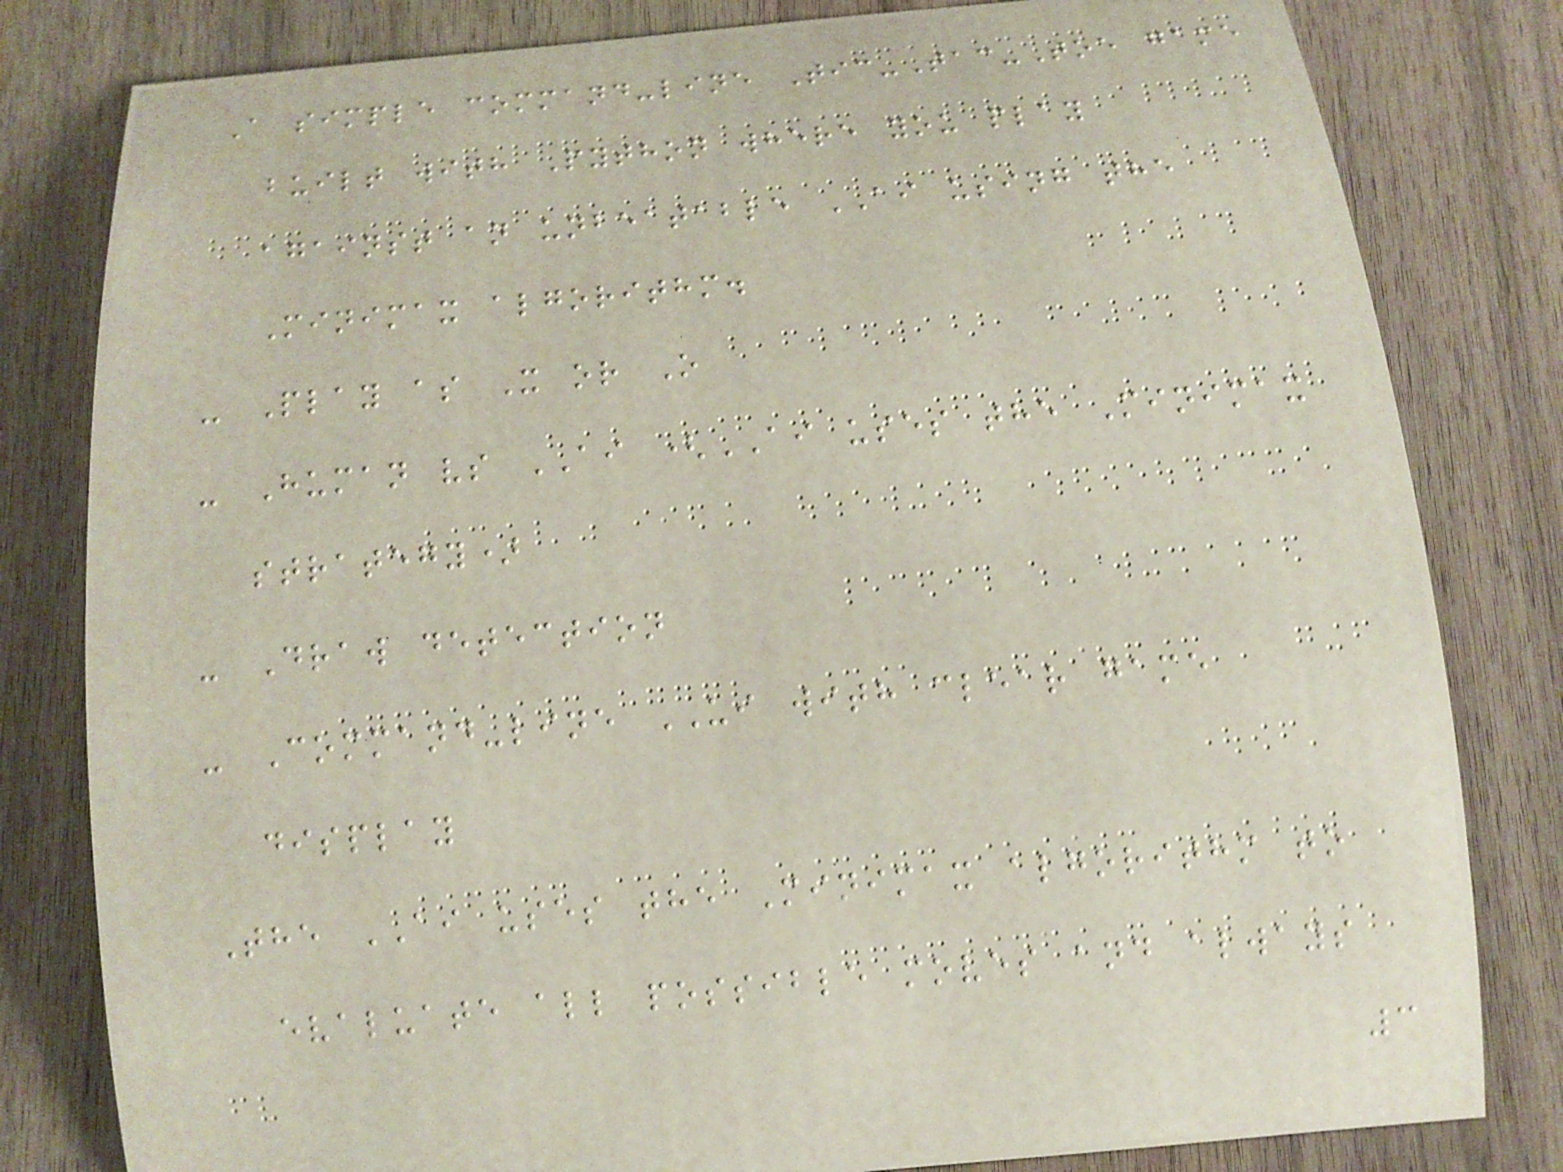A simple command-line Tic-Tac-Toe game
built with Python where you play
against an unbeatable AI using the
Minimax algorithm.
- Play as X or O
- Human vs AI (AI uses the Minimax
strategy)
- Draw detection
- Command-line UI with clear game
display
The AI uses the Minimax algorithm to
evaluate all possible moves and always
3
